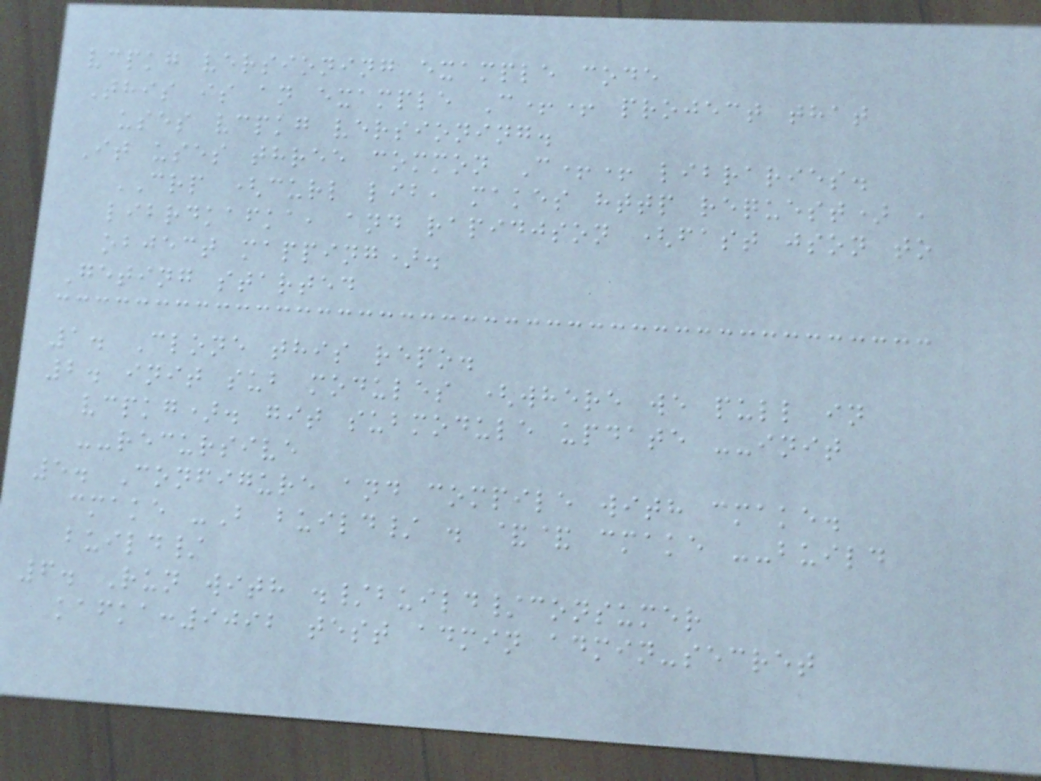vcpkg versioning example code
This is an example C++ project that
uses vcpkg versioning.
It uses three common C++ libraries.
CRP (curl lib, makes http request) ,
librdkafka, and rapidjson (fast json to
object mapping).
Geting started
1. Clone this repo.
2. init sub modules (where we pull in
vcpkg). git submodule update --init
--recursive
5. Configure and compile with cmake.
cmake -B build/ . && cmake --build
build/
6. Run with ./build/consumer
kafka:9092 test admin admin-secret
